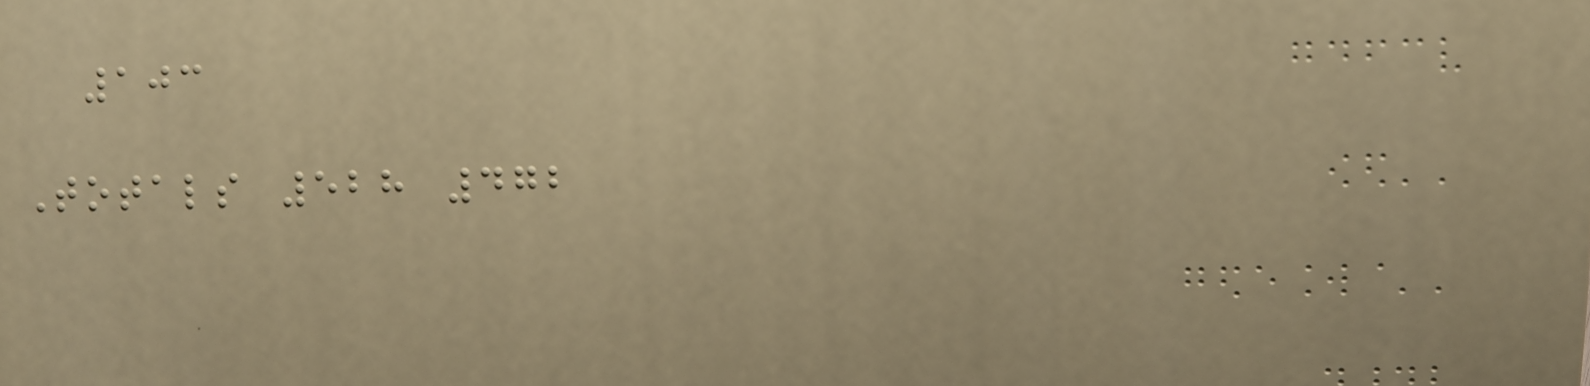103
Totals 528 472
